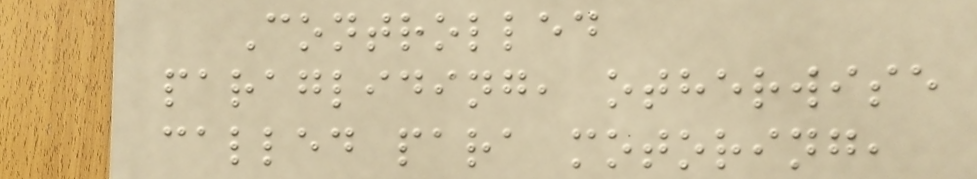Controlled
paragliding, otherwise
called para motoring,
